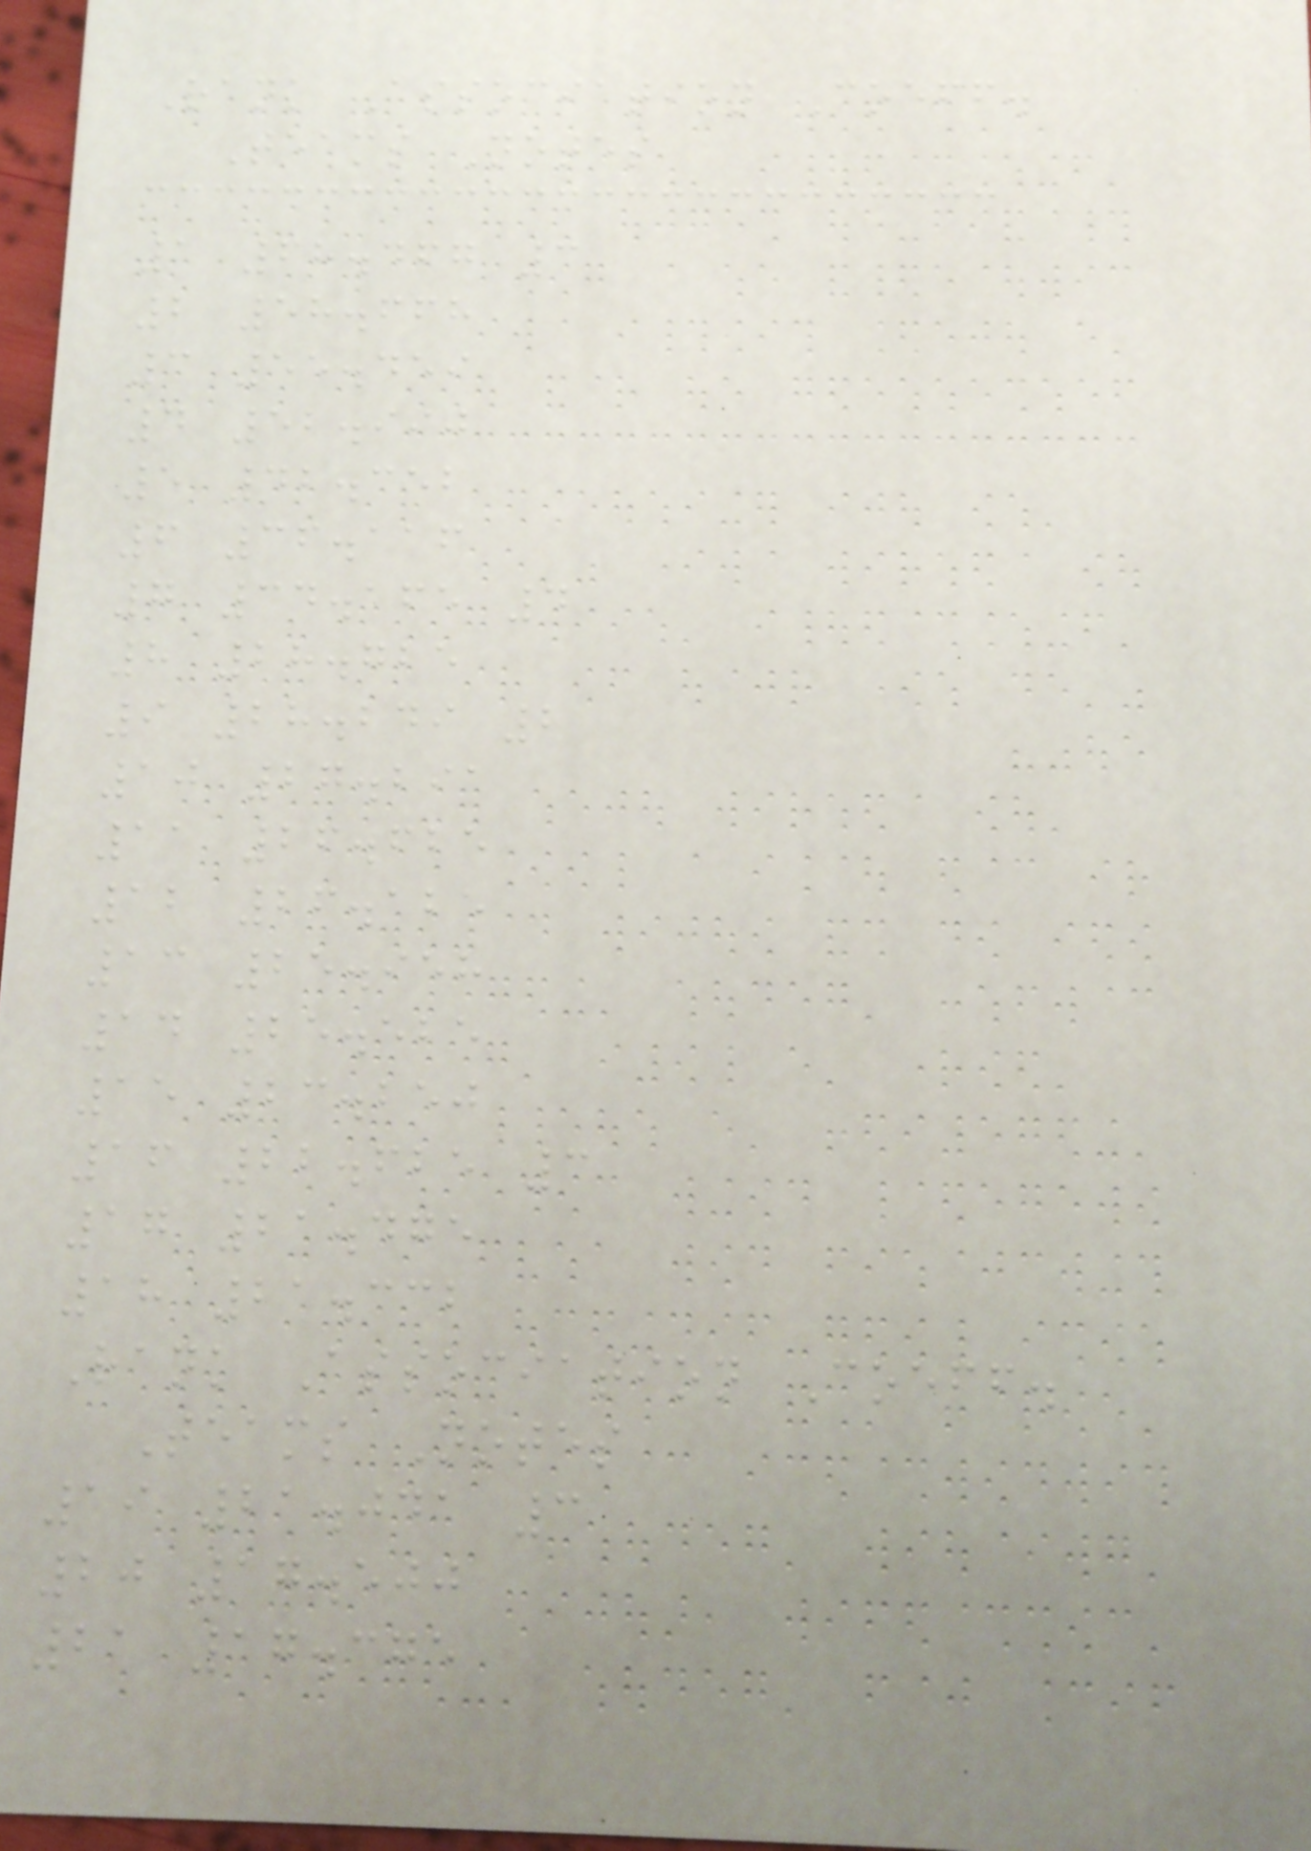Rank Association Coeff.
Teams Notes
1 68.467 3
2 58.668
3 55.459
4 52.990
5 42.352
6 36.116
7 34.165 4
8 28.725
9 28.249 2
10 27.291
11 26.625
12 26.125
13 25.958
14 25.525
15 23.250
16 22.625 3
17 21.475
18 21.332
Rank Association Coeff.
Teams Notes
19 21.041 3
20 17.500
21 17.375
